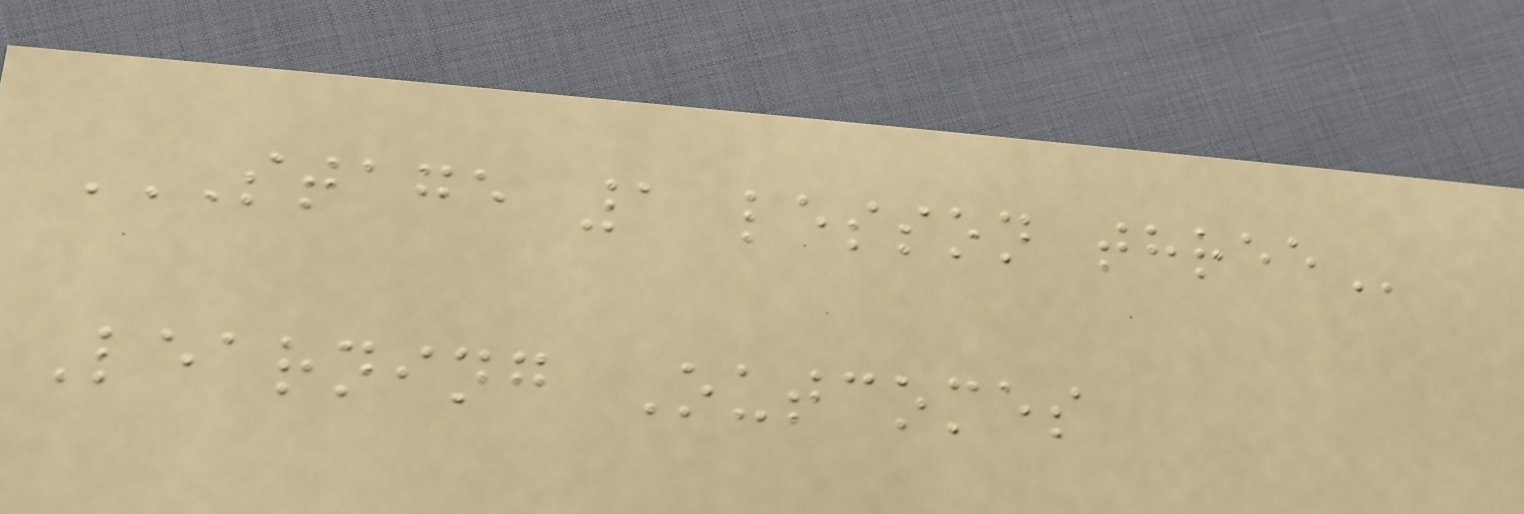STAGE 1 LESSON THREE
Learning Outcomes
